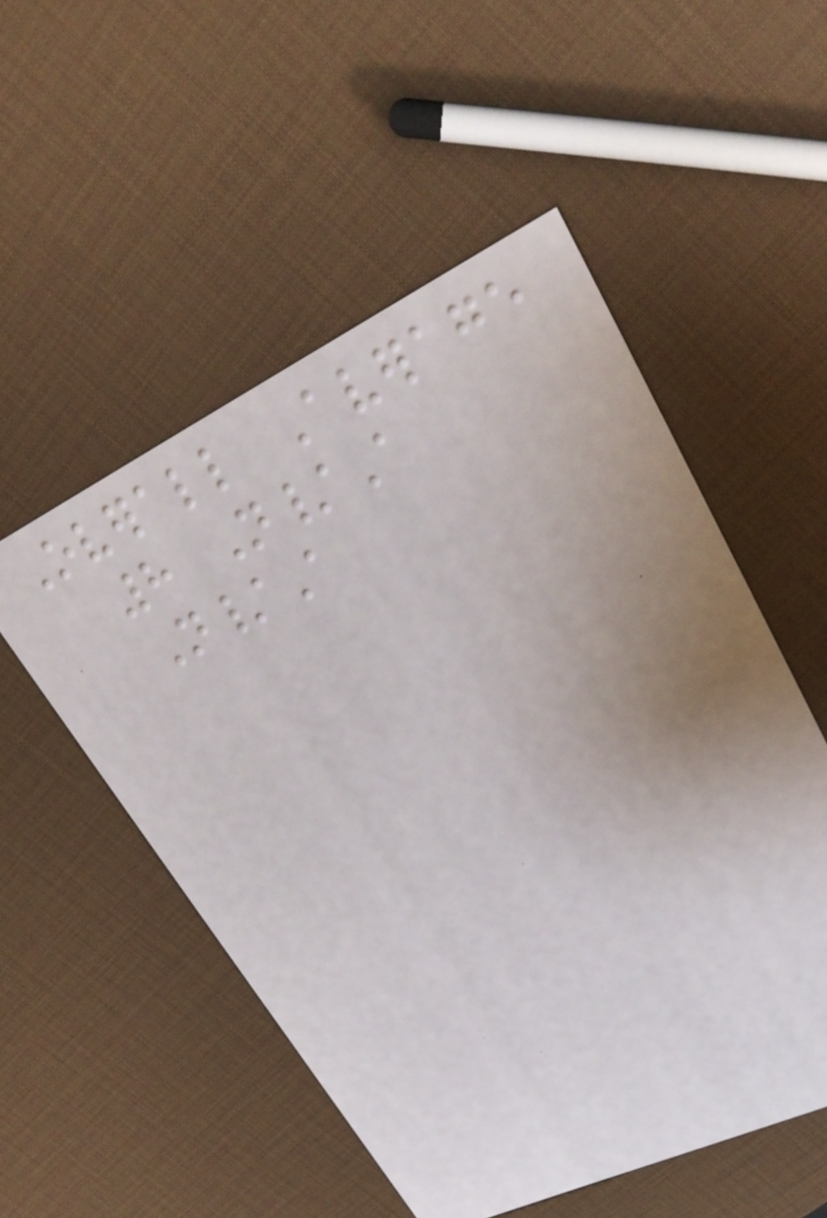Overall Average
8 N/A
N/A
